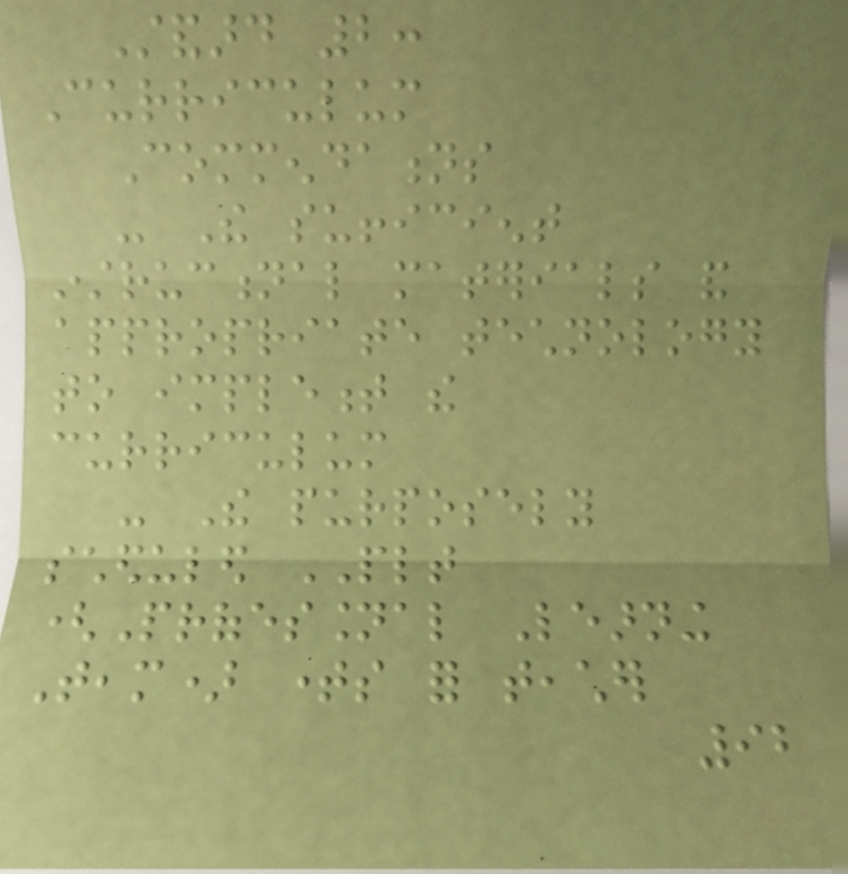Standard 2:
Curriculum
Commendations
- The sufficient
instructional materials and
appropriate technology
to implement the
curriculum
- The purposely
scheduled PLT
(Professional Learning
Team) times for teacher
92
